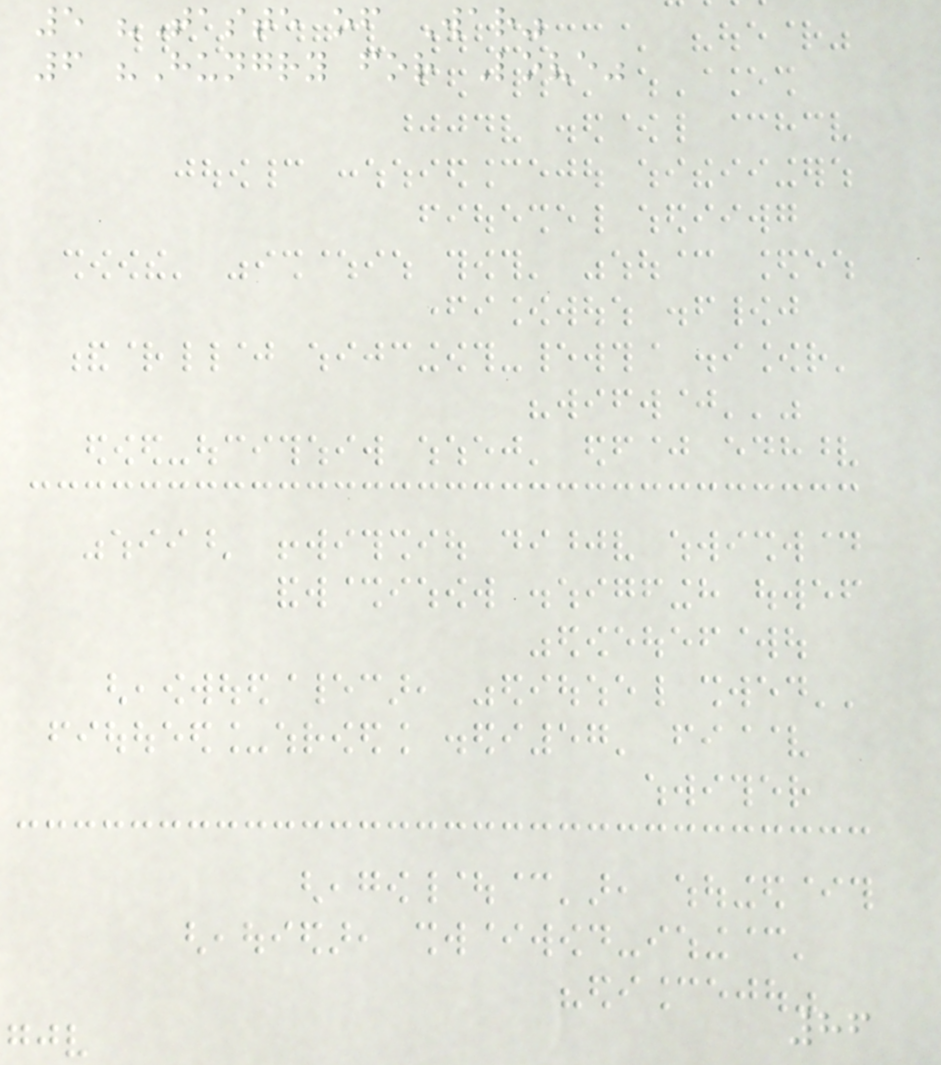5 "Taste of War"
6 "Hungry for Love"
86
